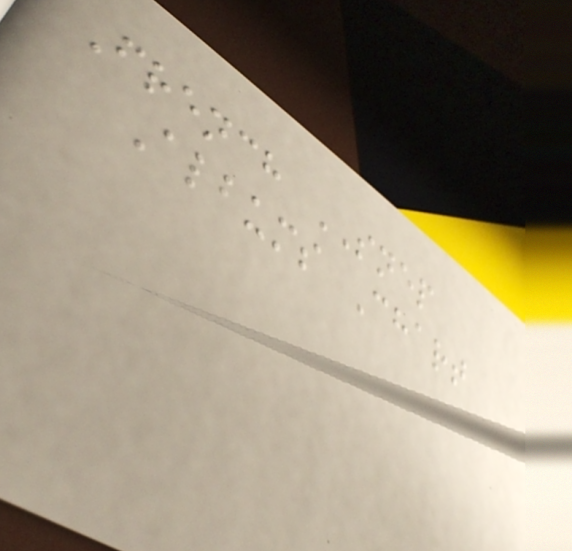French SNEP
Albums Chart
